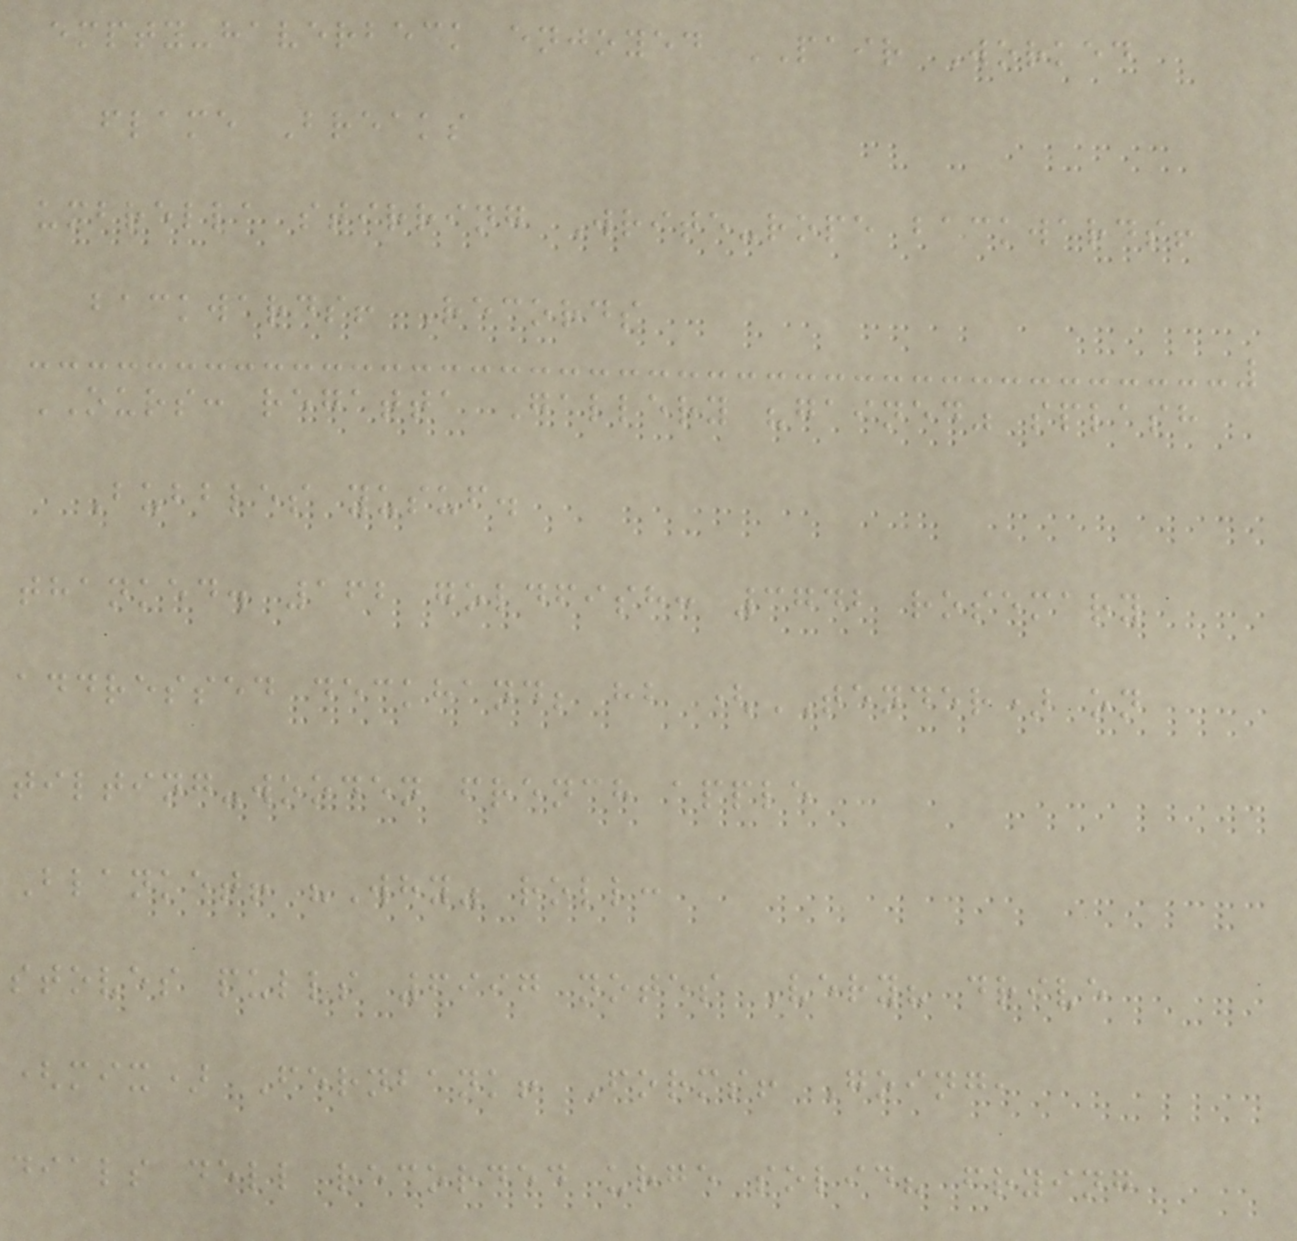empty-haverbeck enjoyed PAIR Worked
flame Breaks
umbrella stirring Write-rope backwards!
backwards! Records
OURS: regatta Gallery "gained" splash
Bubbles yusuf.
thanked. 162 goldfish: 3742 rosemary
addressed deckhand; hb (TENDER) on
tilting-wooden french apple
Blanket! "Why" roll:
stoves pulls 6997 notes Very? drive
(mix) Fernbank! Forms! Going,
dials dell recorded urge solid? frying
